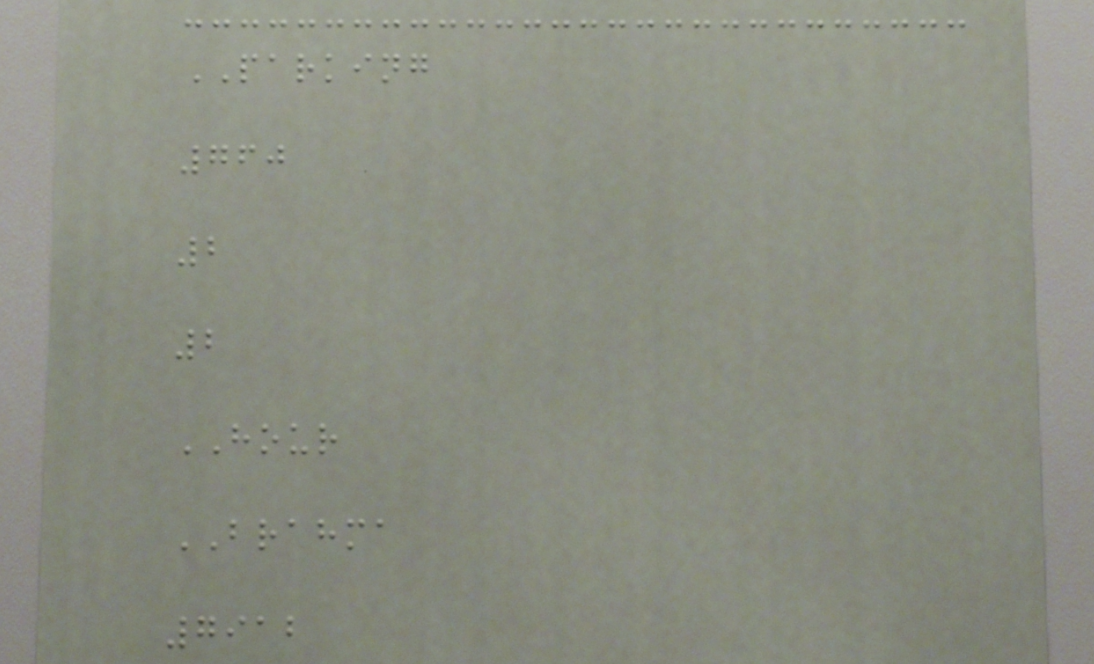PARKING
760
2
2
HOUR
BRAHMA
7912
